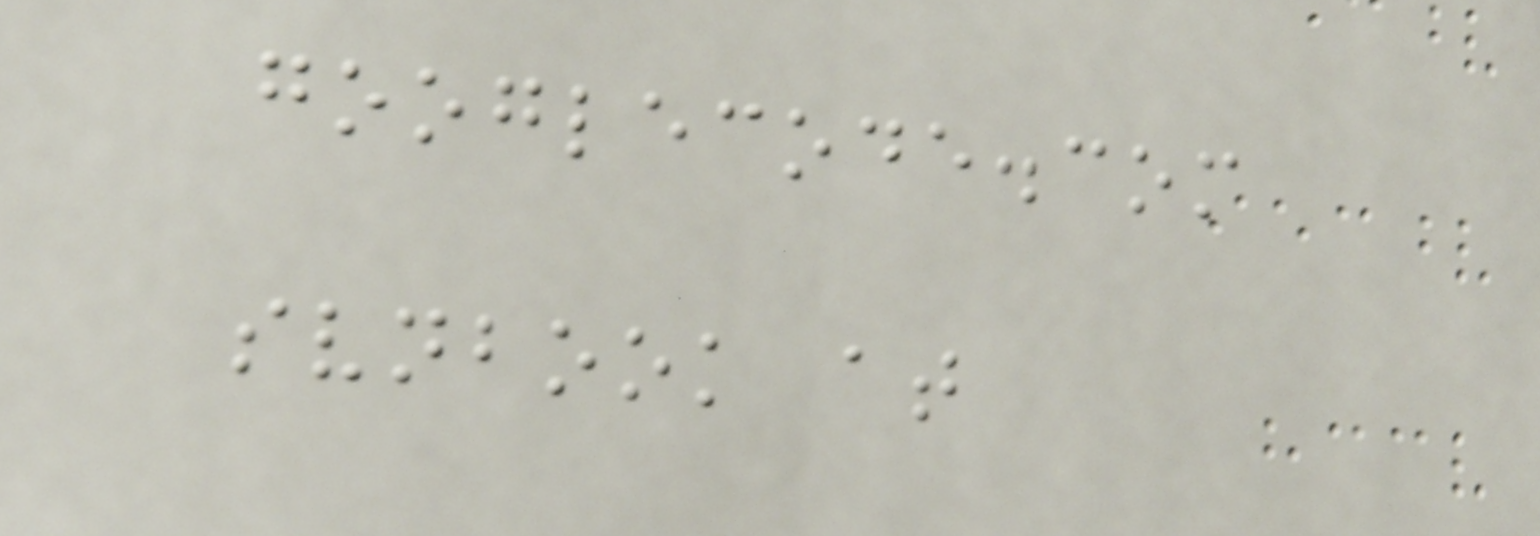googlecode.com
svnbook at
